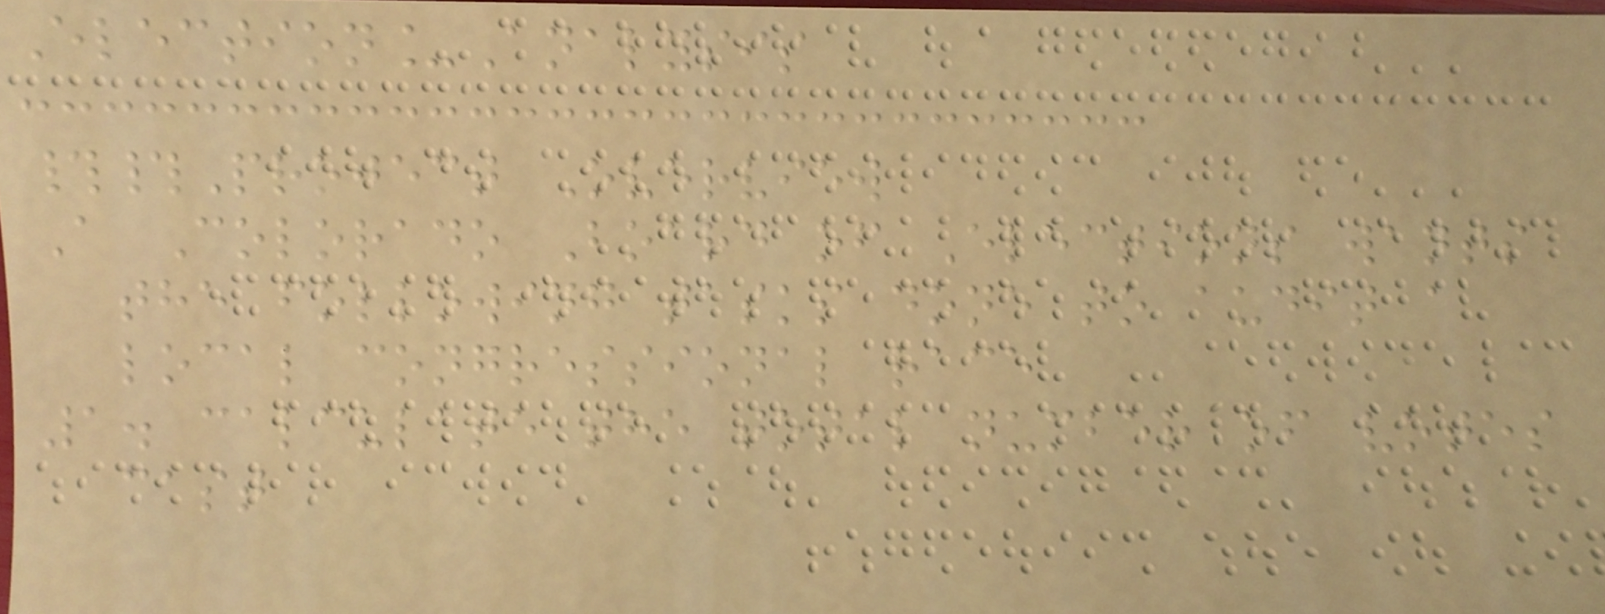Election_Analysis
##Project Overview
A Colorado Board of Elections wants
the following tasks done to audit a
local congressional race
1. calculate the total number of votes
cast
